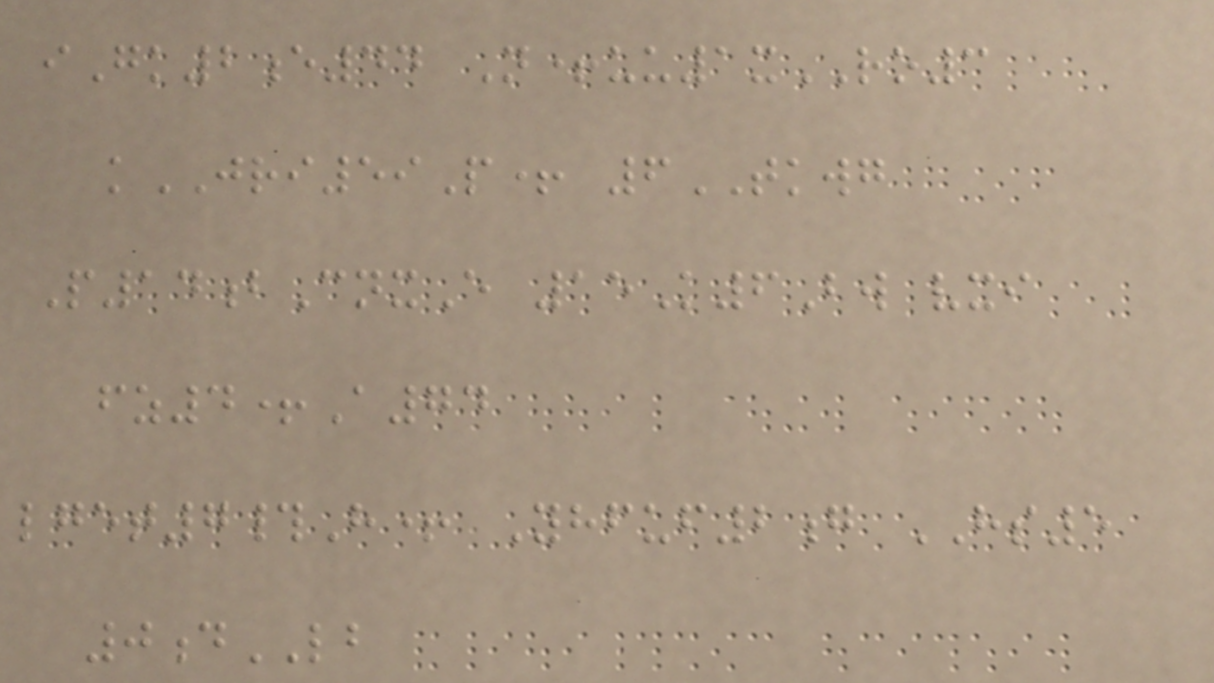iGk2e44 N+uu1xRO3
kJRI59P+ 6TKWG
P14bCnxE 15K6Bw vxi
fz4+A74
lget7#H+ Yhfuf2g HS5
0dLB
